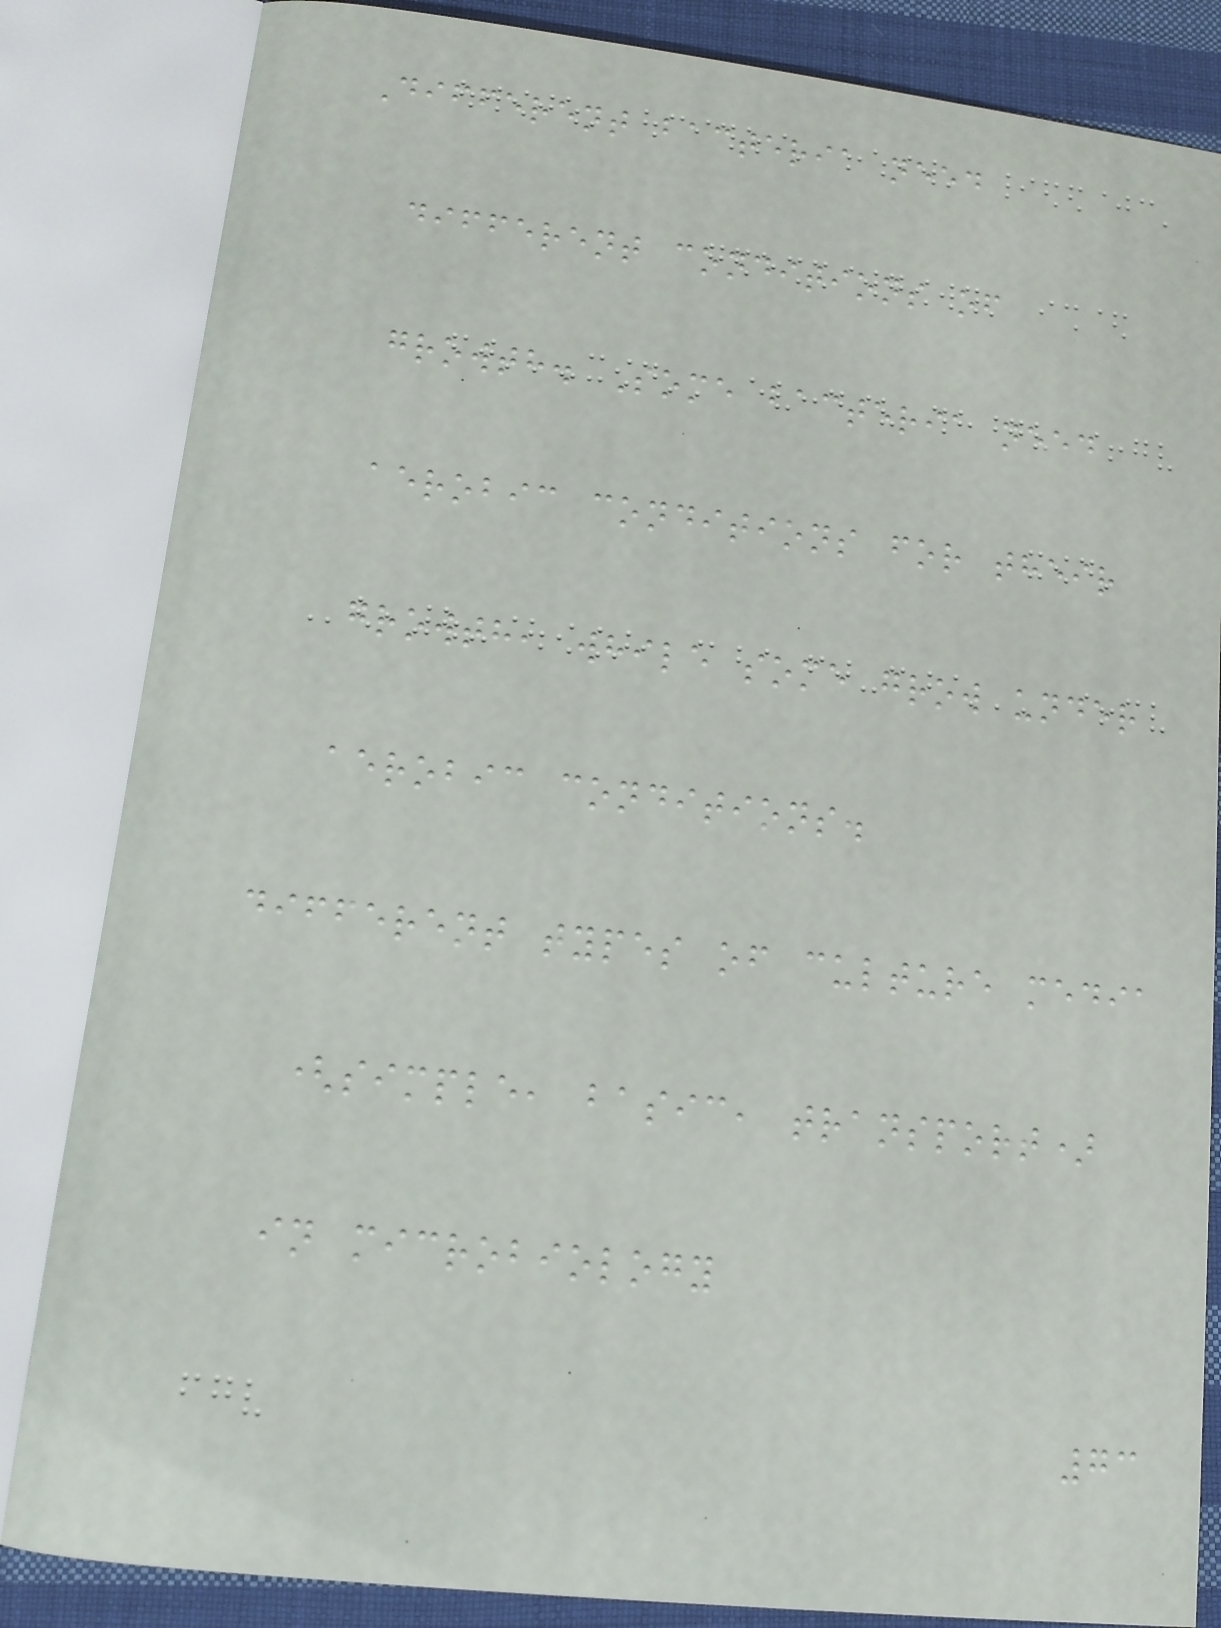Different bacteria need
different conditions of
growth. Some bacteria need
aerobic conditions for their
growth, while some grow under
aerobic conditions.
different types of culture media
(simple, basic, transport)
in microbiology
73
